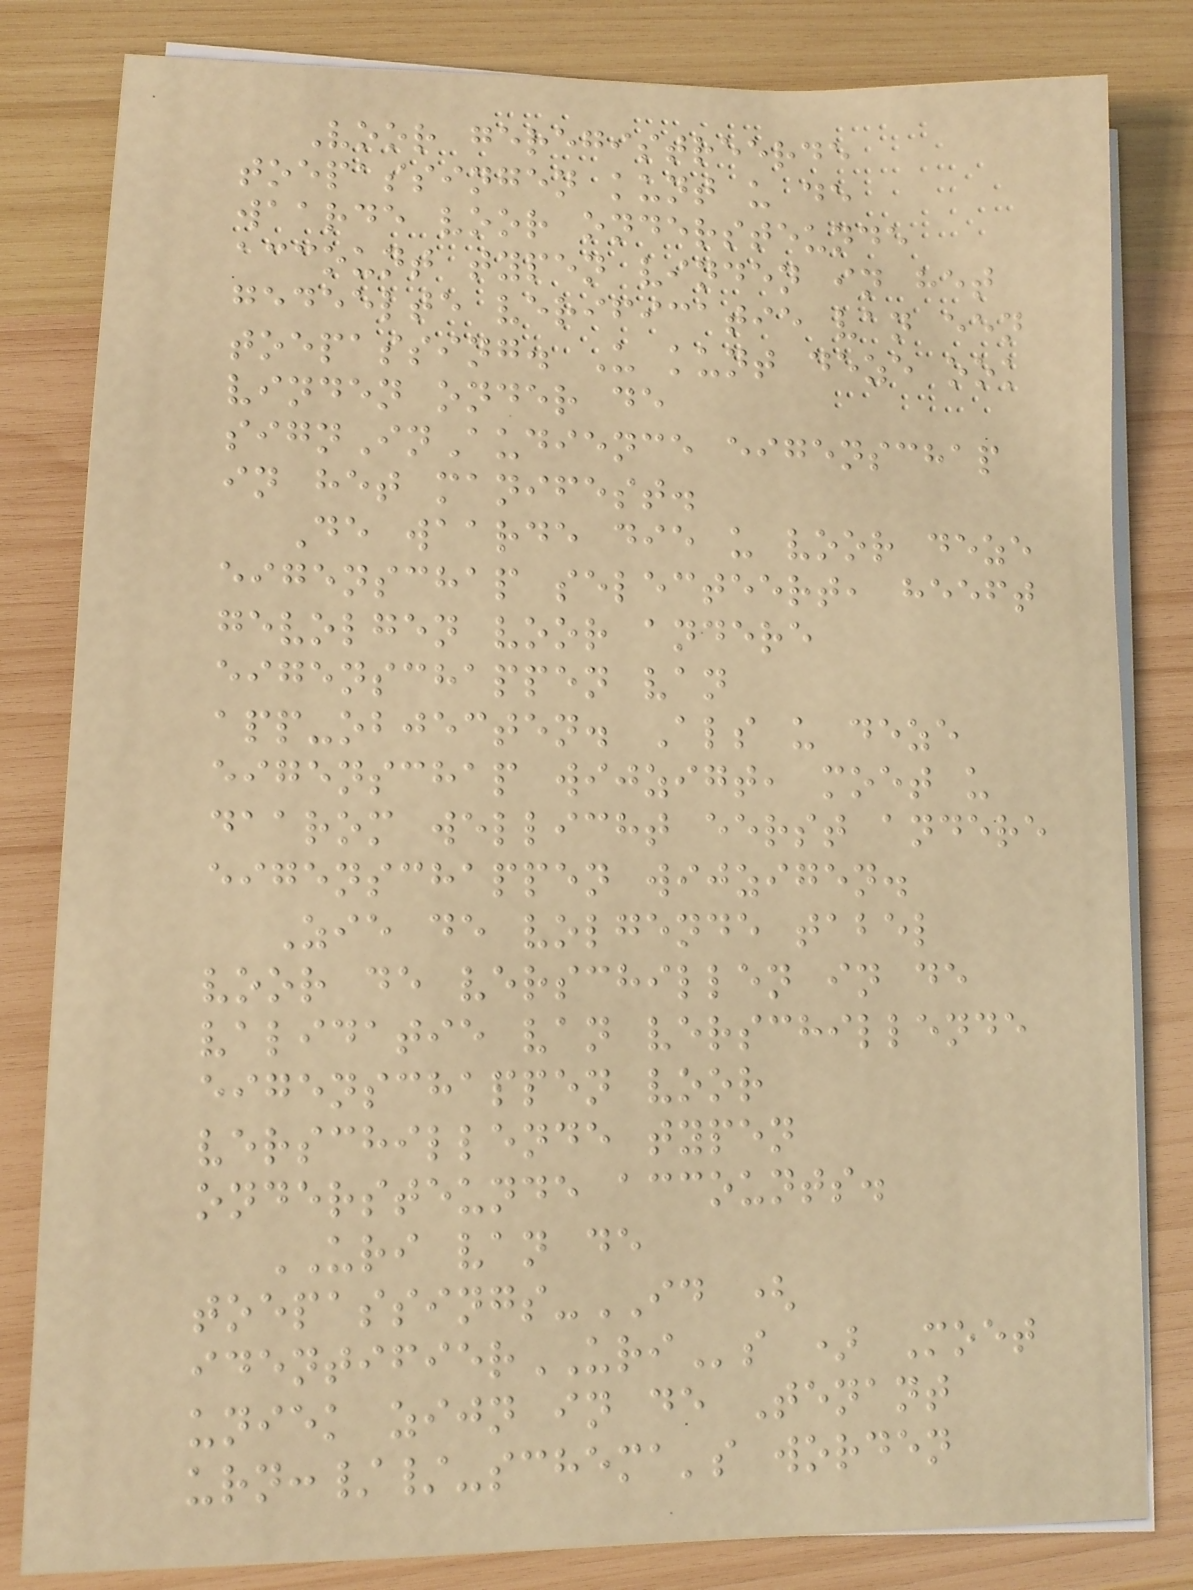Voor geregistreerde
toepassingen kunt u de
waarde voor ondersteunde
account typen vinden in het
gedeelte verificatie van een
toepassing. U kunt deze ook
vinden onder de
signInAudience eigenschap
in het manifest.
De waarde die u voor deze
eigenschap selecteert, heeft
gevolgen voor andere
eigenschappen van
app-objecten. Als u deze
eigenschap wijzigt, moet u
daarom wellicht eerst andere
eigenschappen wijzigen.
Zie de volgende tabel
voor de verschillen in de
validatie van verschillende
eigenschappen voor
verschillende typen
ondersteunde accounts.
URI van de
toepassings-ID (
identifierURIs ) Moet
uniek zijn in de Tenant
urn://-schema's worden
